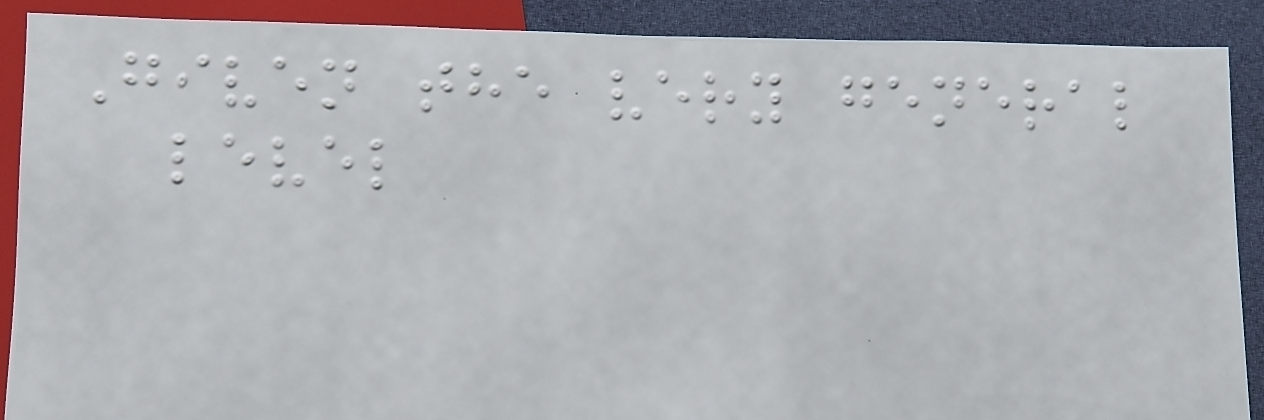Given the very general
level
